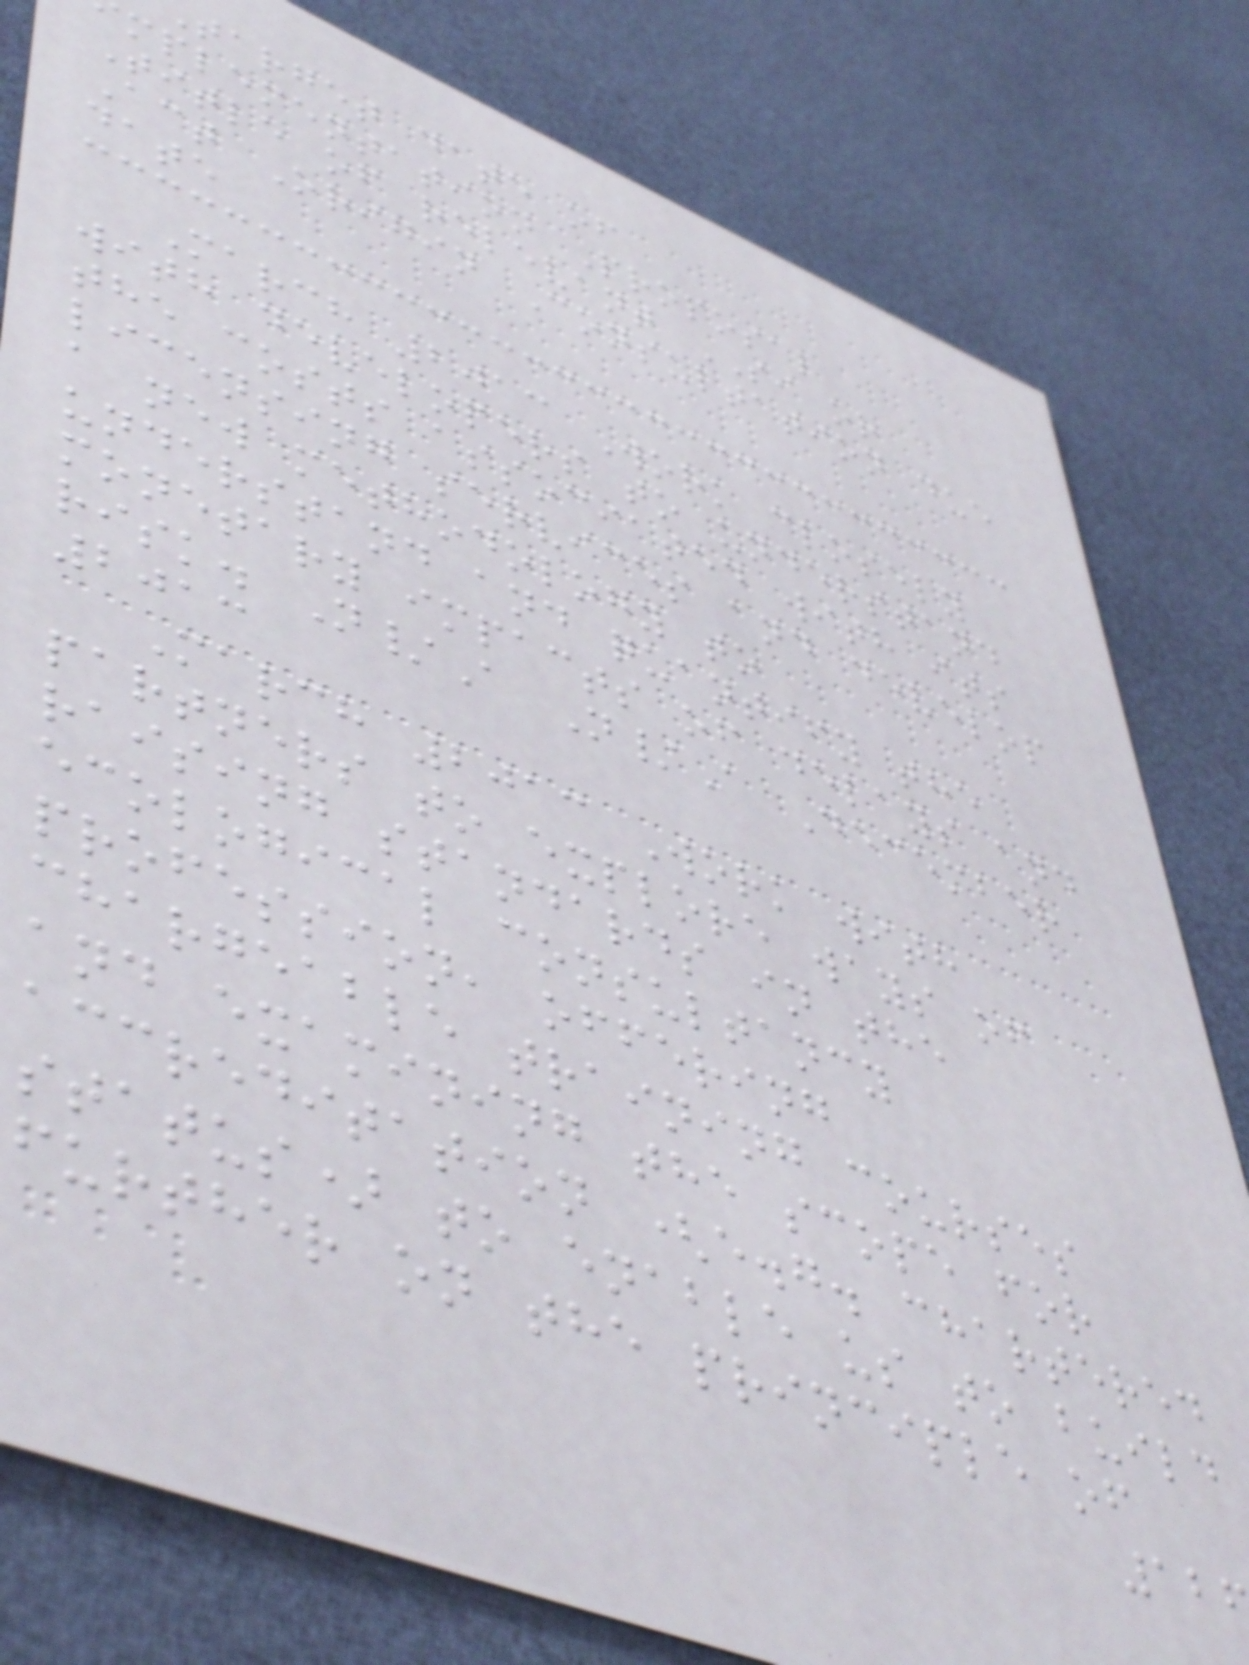target date of
mplementation Proposal
Title of relevant SI or
Act Origin Consultation due
date
March 2013 Work closely
with developers to understand
the costs associated with its
licensing services and develop
a new methodology to
understand and quantify the
monetary impacts of delays and
risk. N/A N/A December
2013
March 2013 Work with
partners to explore ways of
raising standards in the
ecological consultancy
profession, offering
chargeable training courses
and examining the scope for
accreditation (e.g. chartered
status) to enable us to build
further on the principle of
